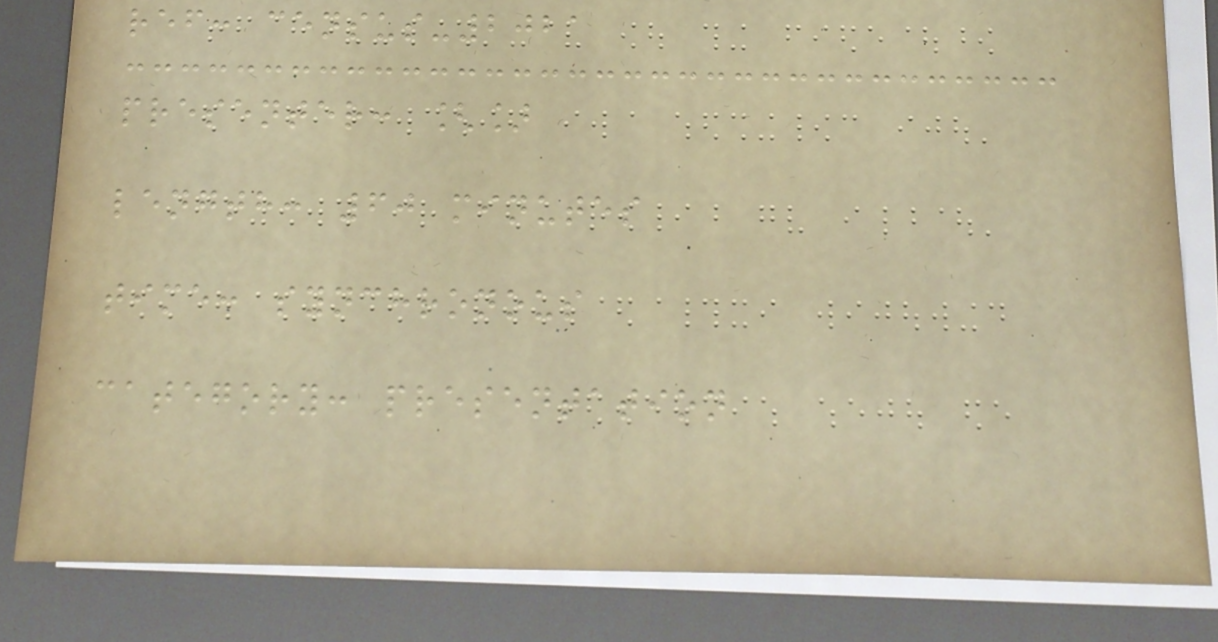ref: census-2021
presenter: []
length: 60 minutes
time: synchronous
category: presentation
